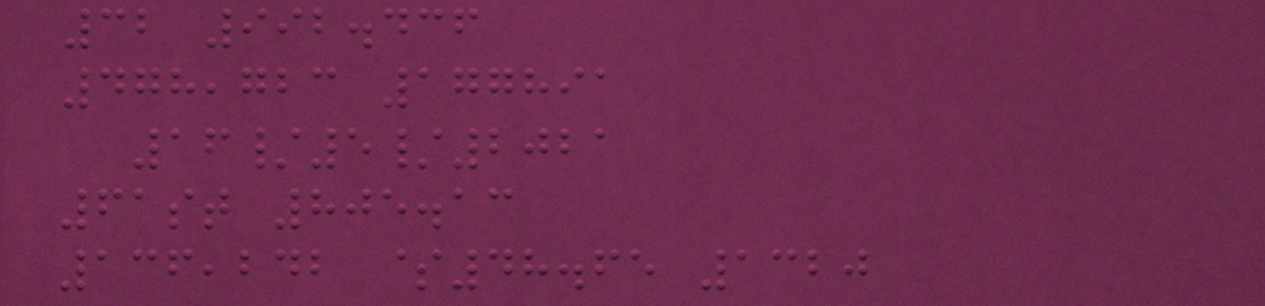32 992.436
478,723 177891
16/5/2021
61st 805.13
136,242 $48.65 1320
